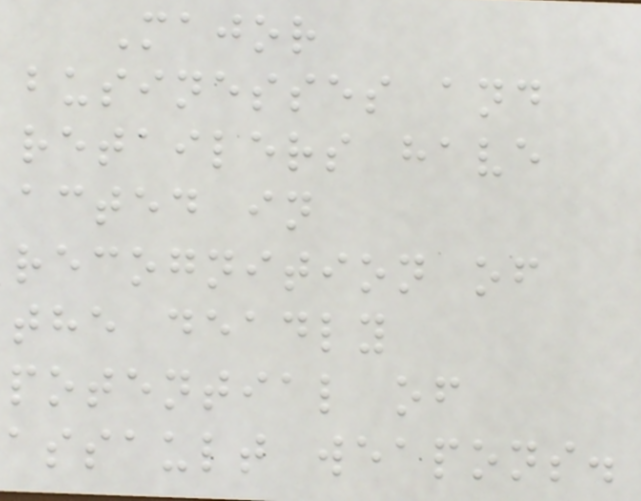Major
businesses and
retailers have
acted in
recognition of
the deadly
potential of
assault weapons.
